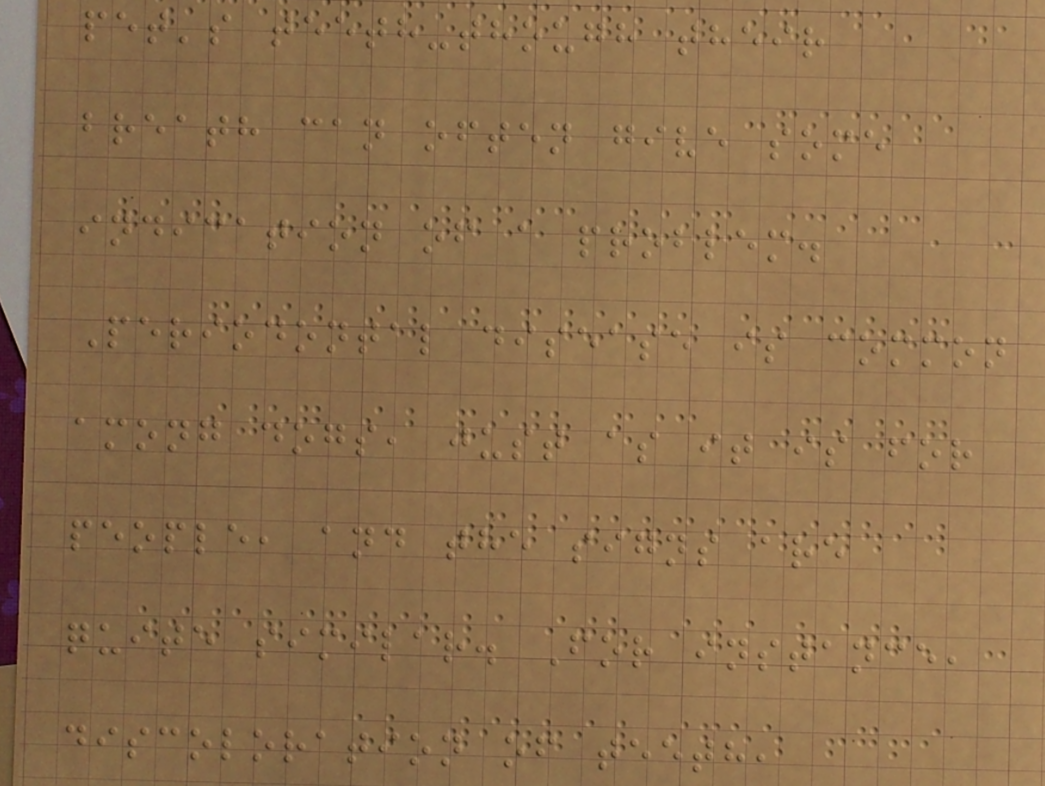pet's teeth-though their
breath can often give some
indication of a problem.
Periodontal disease is common
among dogs, just as it is for
people, and the signs are
quite similar. For instance,
discoloration of teeth,
